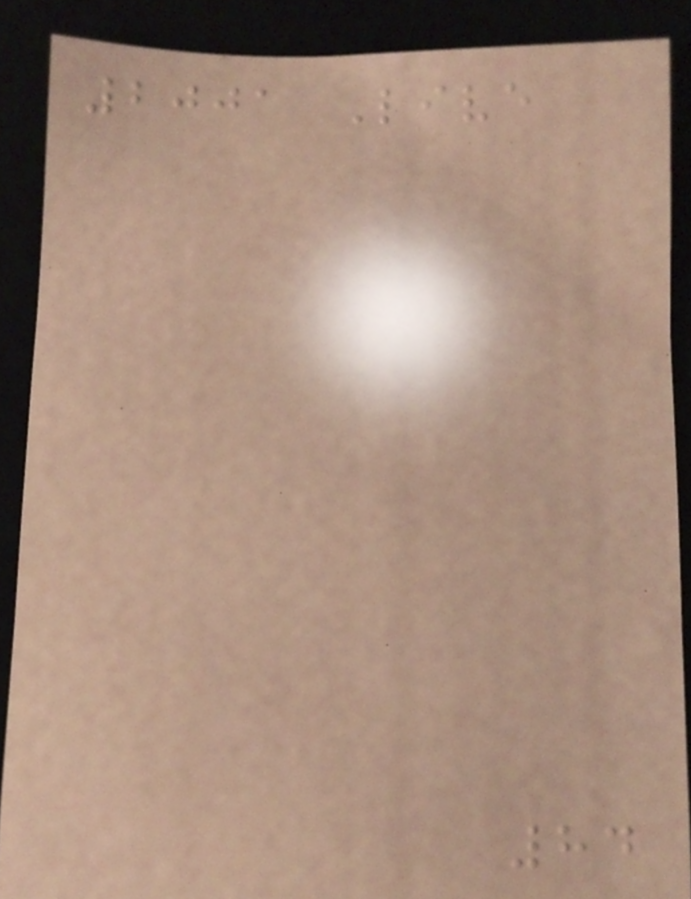2001 Live
84
